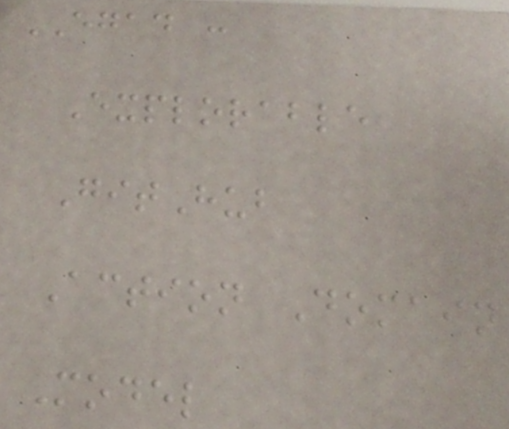EGAD :
Explorable
GitHub
Action Domain
Model
